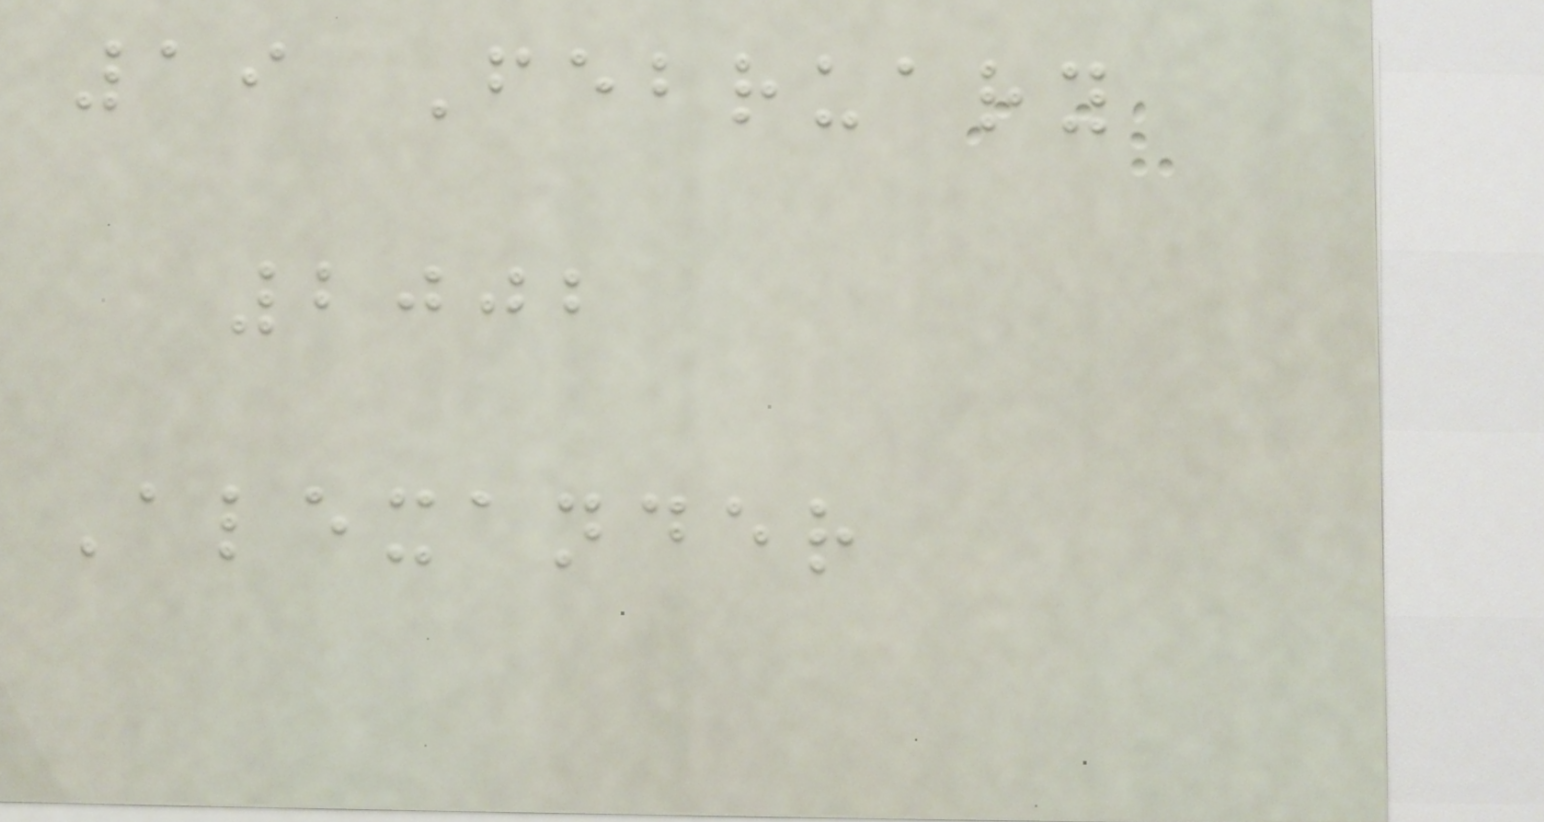19 February
2002
Alexander
